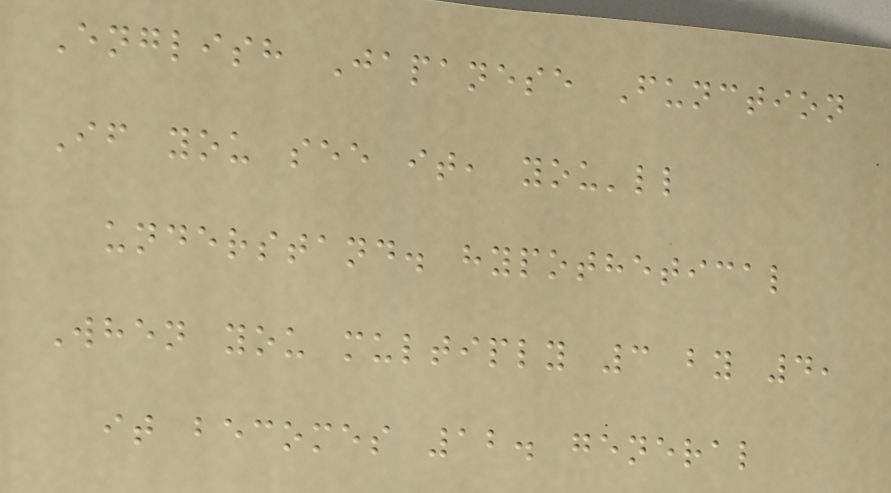English Japanese Function
If you see it, you'll
understand. hypothetical
When you multiply 3 by 4,
it becomes 12. general
